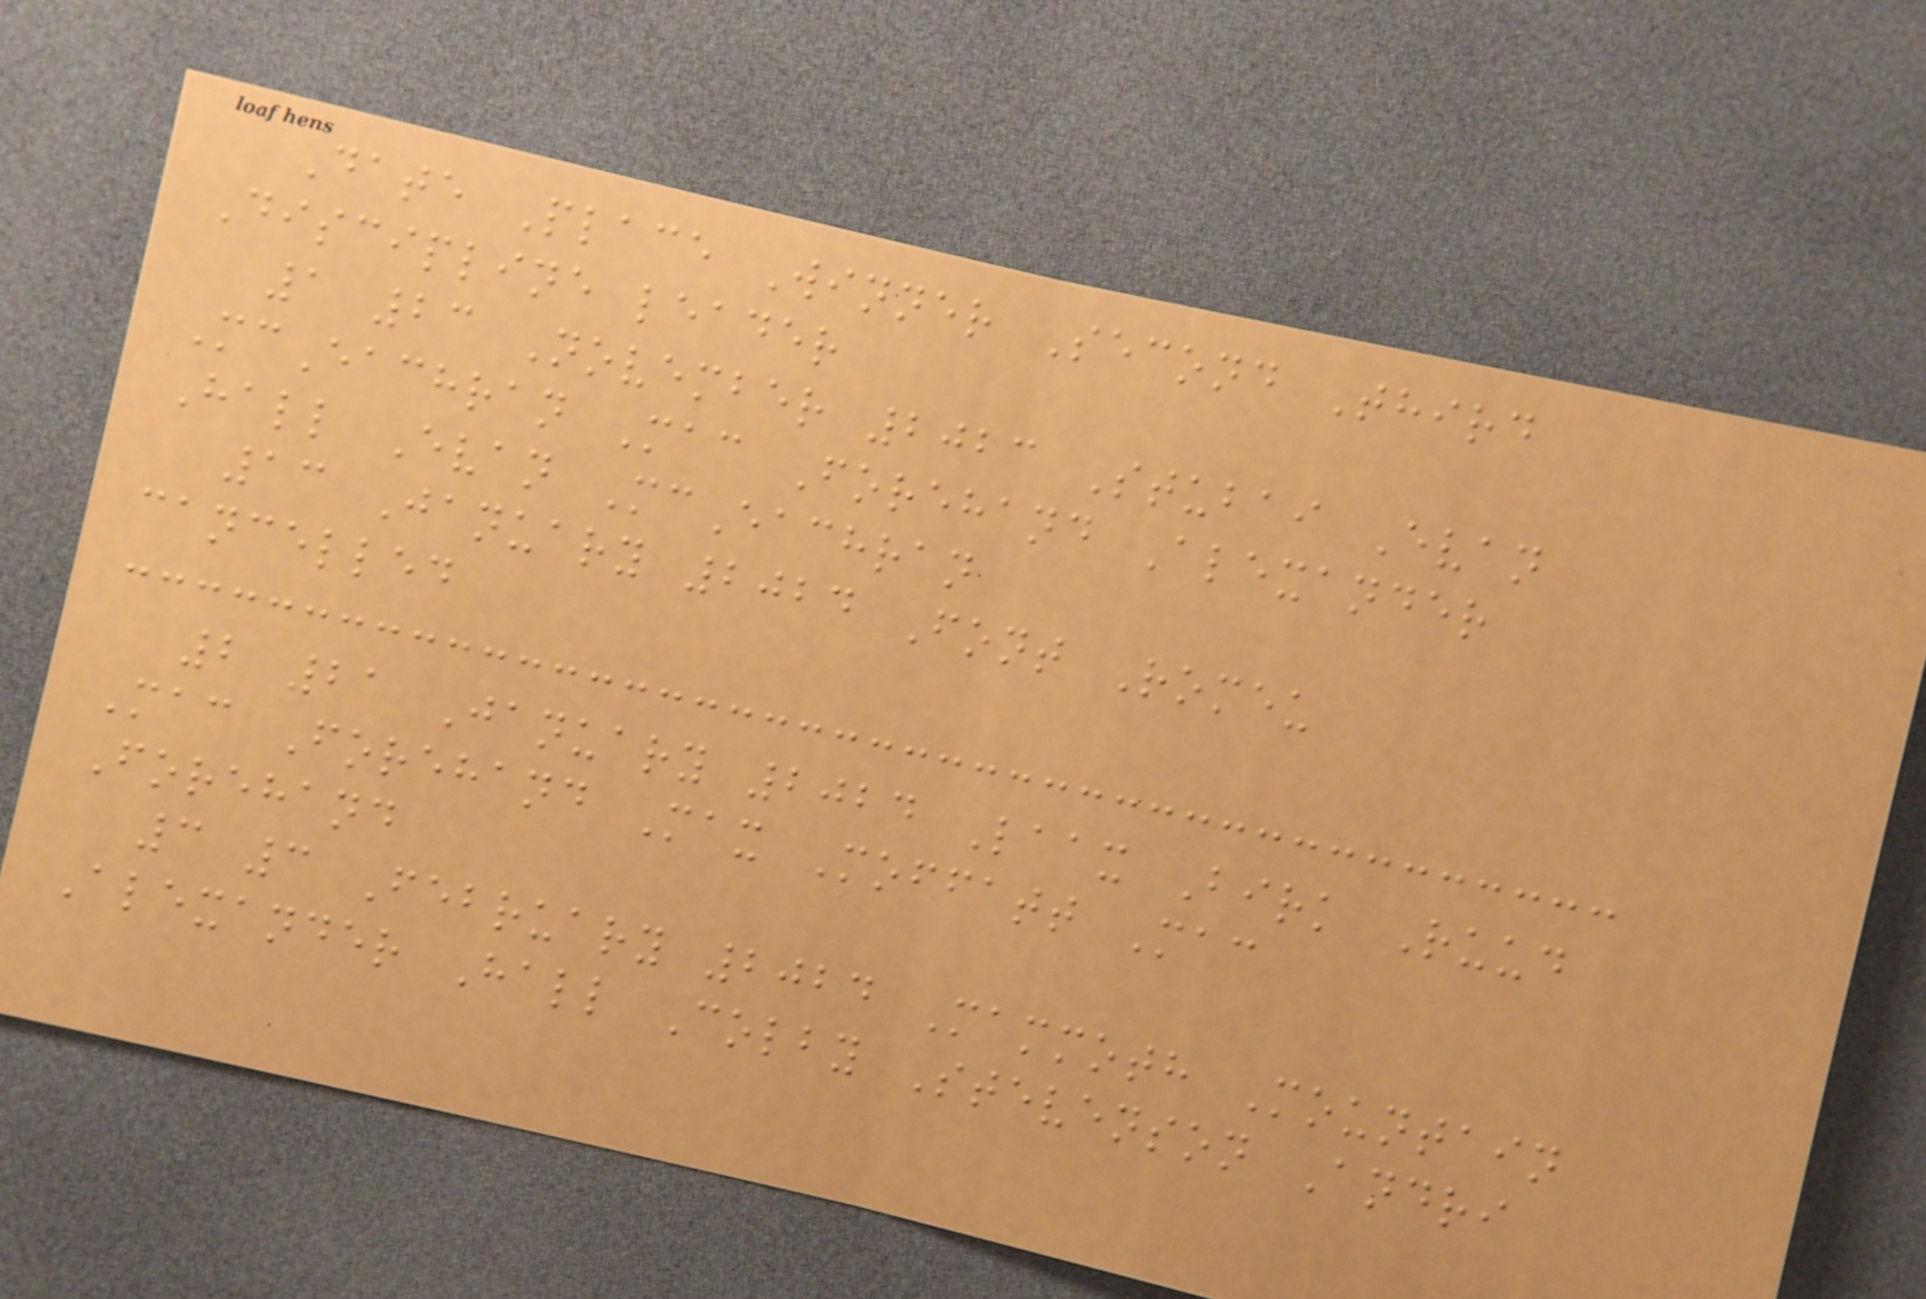Date Place Winner Second Third
Discipline leader
1 23 November 2023 Stubai Evan
McEachran Mac Forehand Alexander
Hall Evan McEachran
13 January 2024 Font Romeu
cancelled
2 21 January 2024 Laax Birk Ruud
Mac Forehand Max Moffatt Mac
Forehand
3 3 February 2024 Mammoth Mountain
Alexander Hall Colby Stevenson Andri
